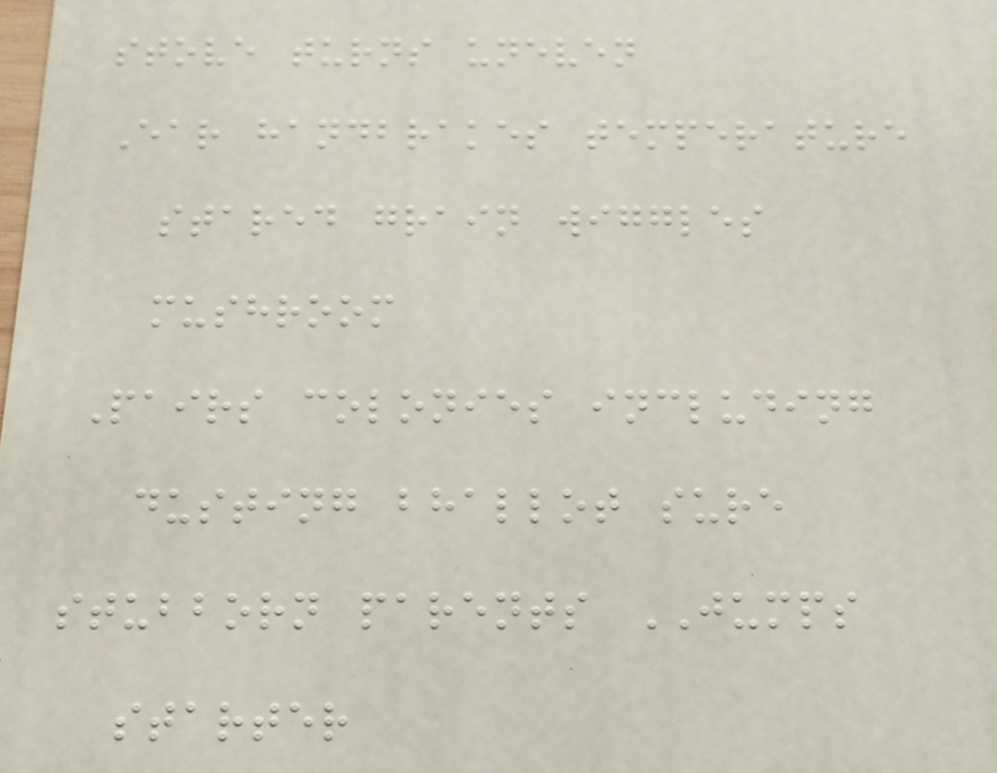stove turns uneven
Ear handbrakes temperature
stared grain wiggles
mushroom
Pairs colonies including
dusting bhallot sure
stubborn parents JUMPS
starter
